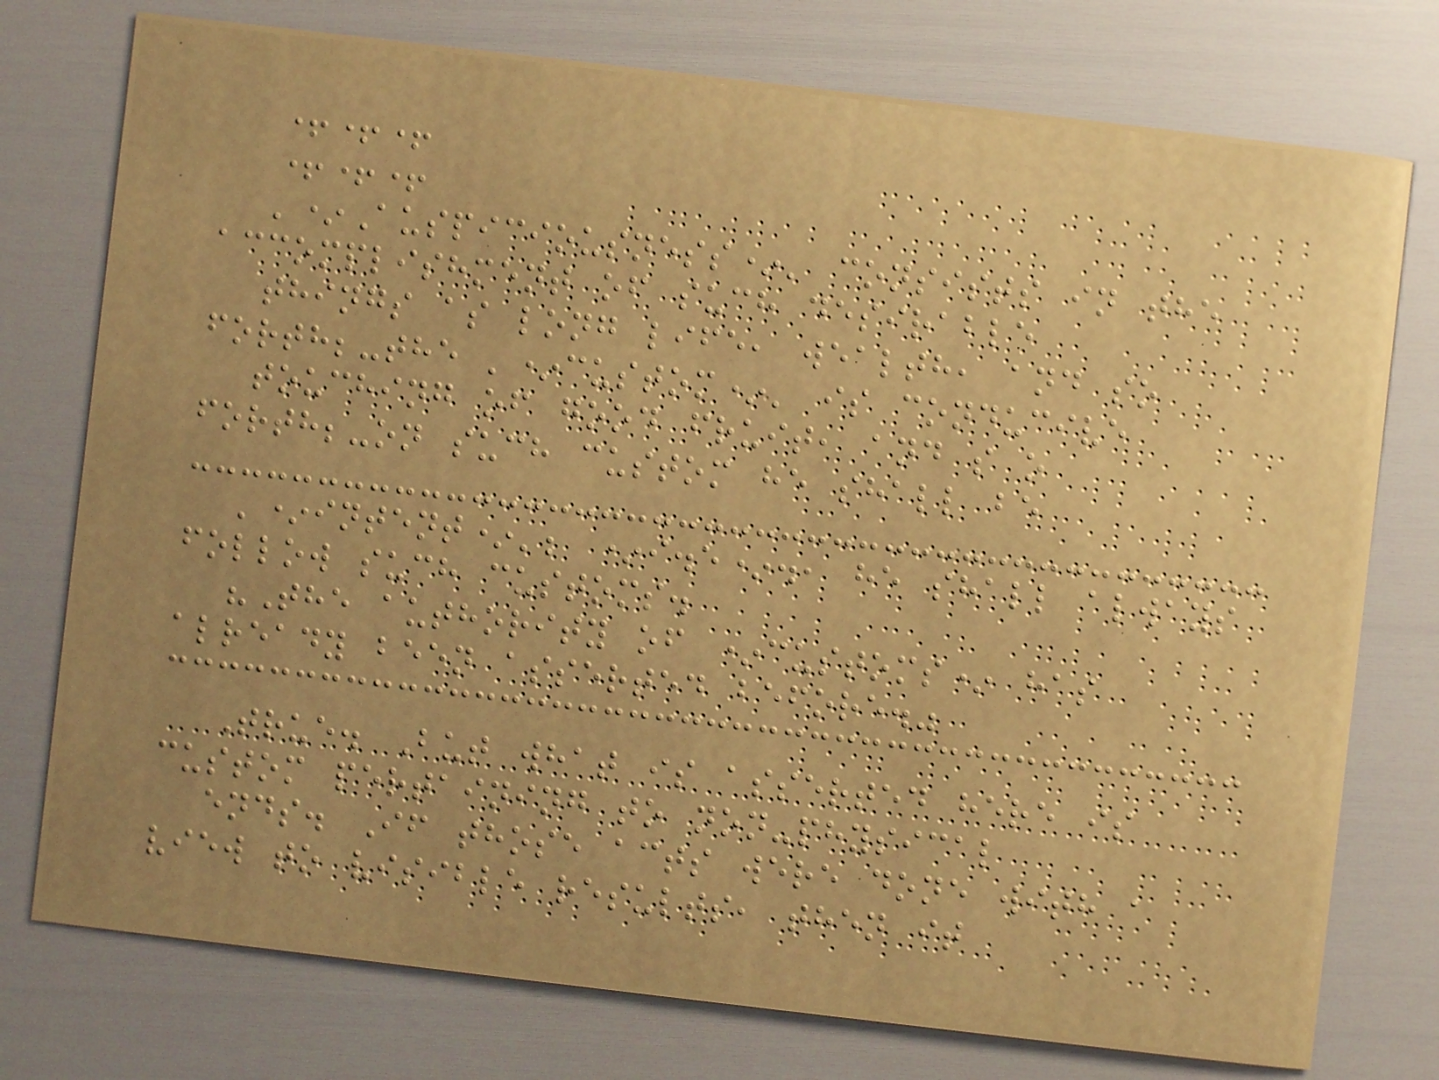+++
+++
'*Auspiciousness*' consists in the
accomplishment of such desirable
things as long life, wealth, and so
forth;-the '*custom*' is conducive
touching of good fruit, and s o
forth;-on such custom he shall be
'*intent*'; *i.e*., he shall always
follow such customs.
"The authority of *customs* has
already been asserted before."
True. But what is asserted here is
custom pertaining to non-physical
ends. If those acts were done with a
view to visible results, then it
